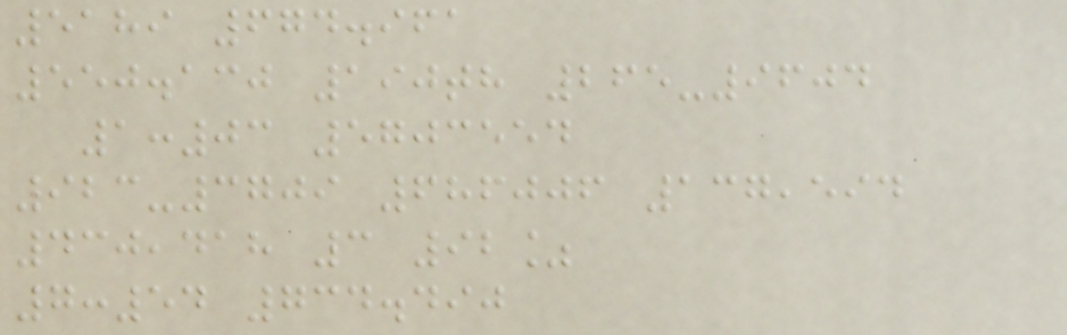5189 674.961
550.130 190th 265-9604
1:03 5703554
923-3709 686006 137,594
430,418 3 92%
7:54 734.490
